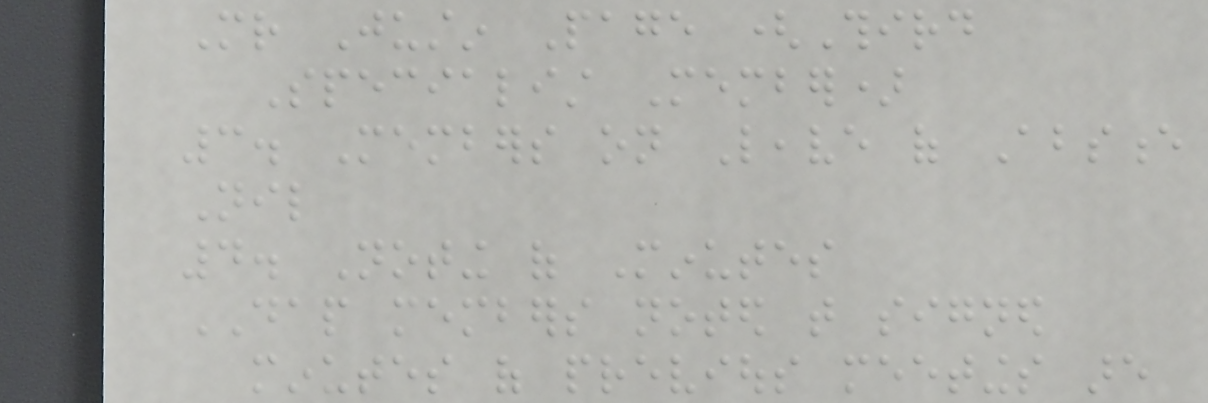Mr Justin Page (Third
Specialist Member)
3. Members on Leave of Absence
Nil
4. Noting of Minutes
DAP members noted that signed
minutes of previous meetings are
